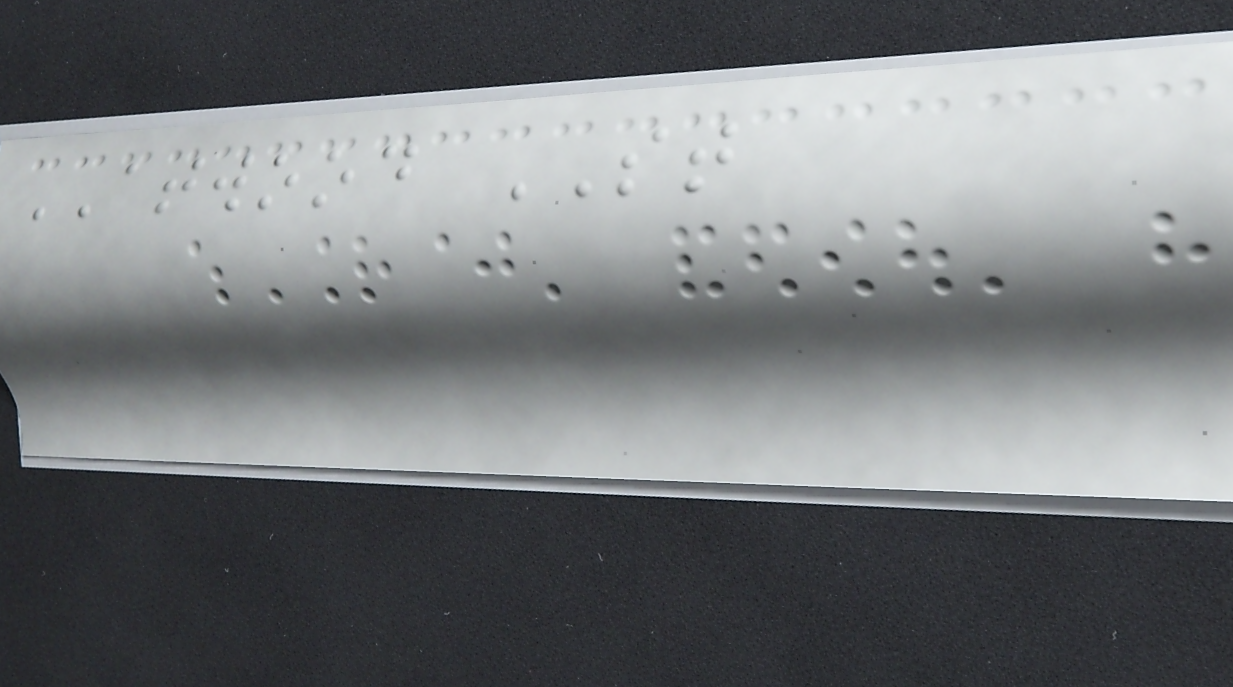ATWOOD ST
